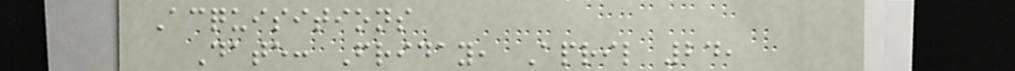Acquisitions
Date: Friday, April 24,
